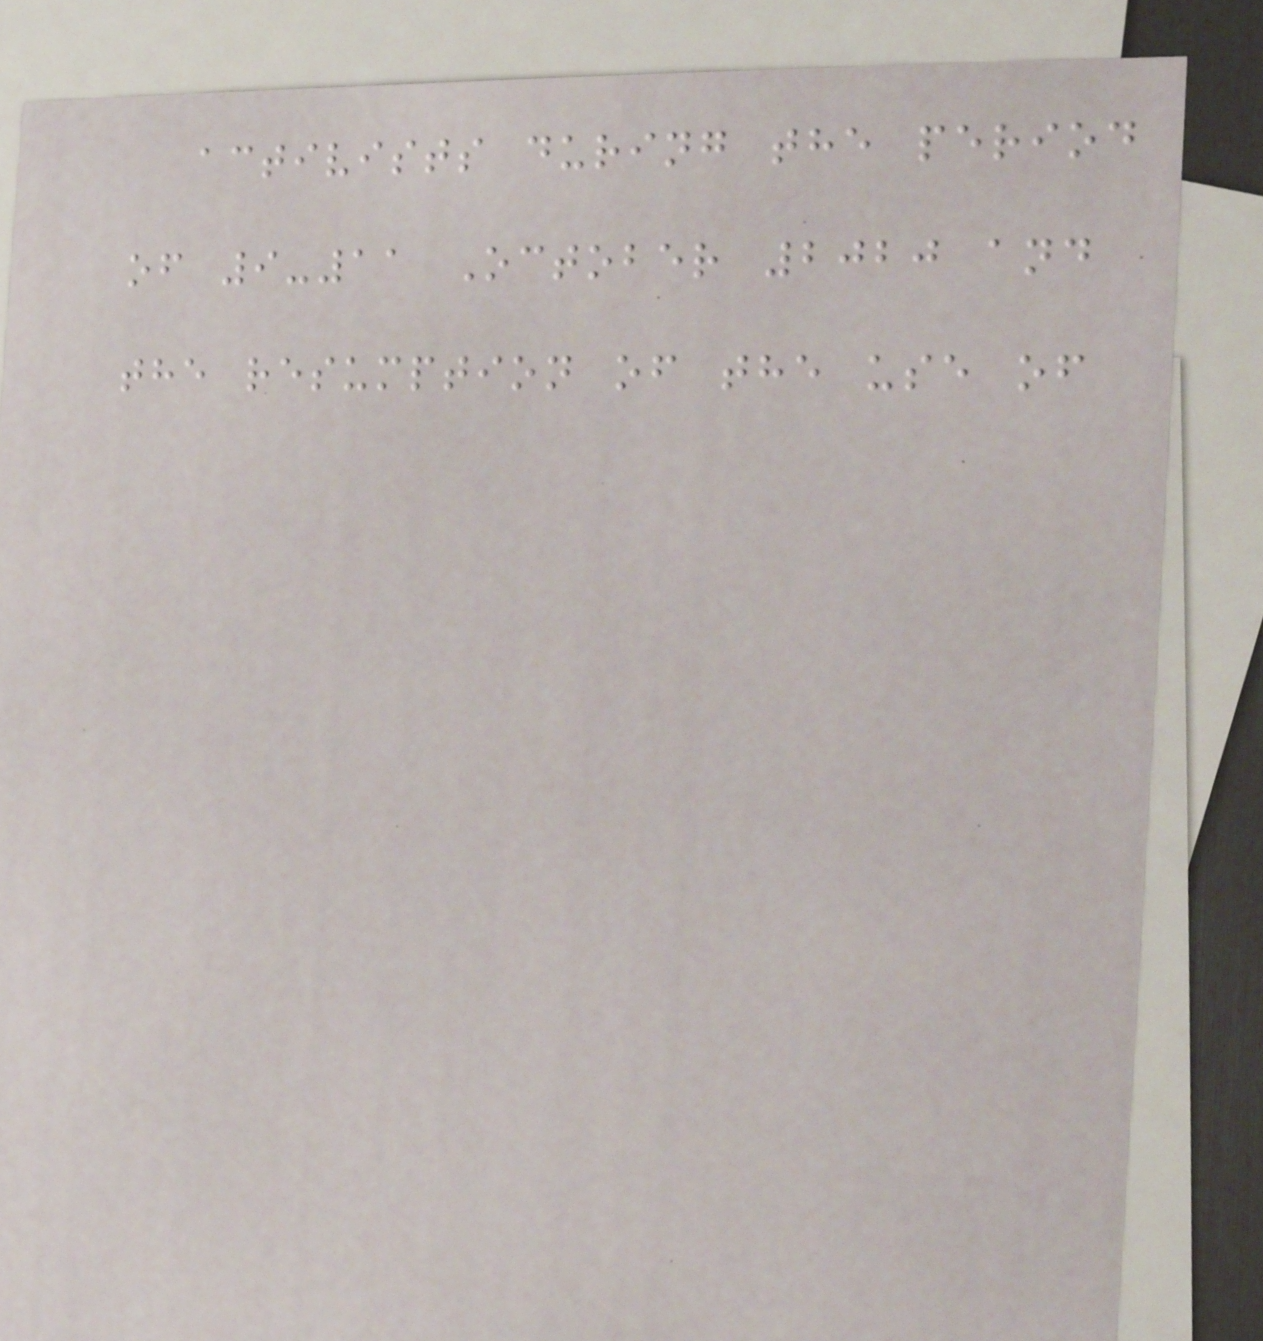activists during the period
of 9-11 October 2020 and
the resumption of the use of
